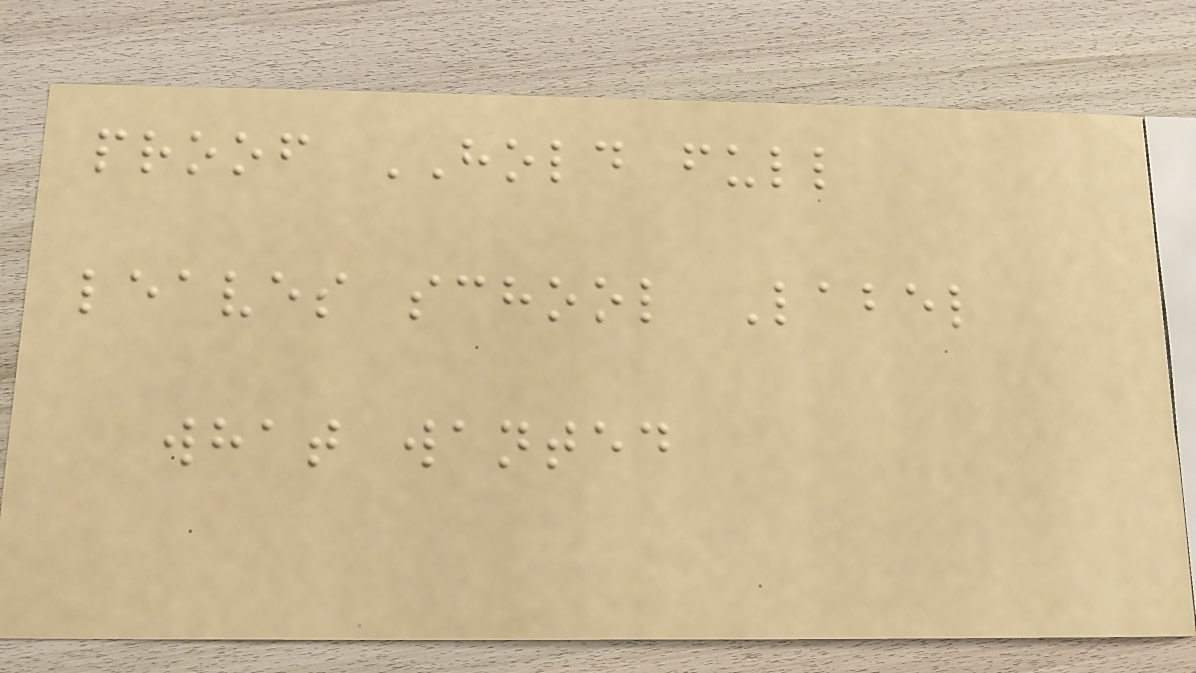proof HOLD full
leaves school Label
what wanted
